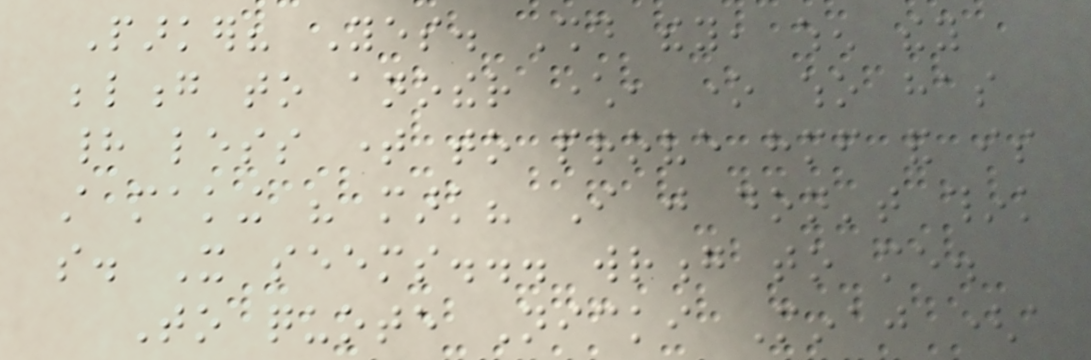Parker? Yes. Should they, when they
belong to another character, one who has
had less time to prove himself and is
still making his mark? I just don't think
so. It seems... wrong to me.
To quote Nicki Minaj (a
